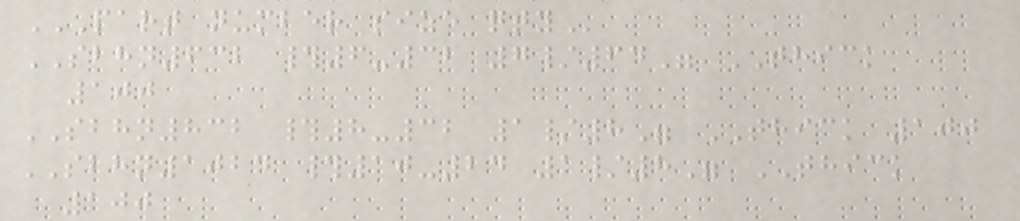PART NUMBER SIZE QTY
SBHN632 #6-32 7/64" THICK
100
SBHN832 #8-32 1/8" THICK 100
SBHN1024 #10-24 1/8" THICK
100
